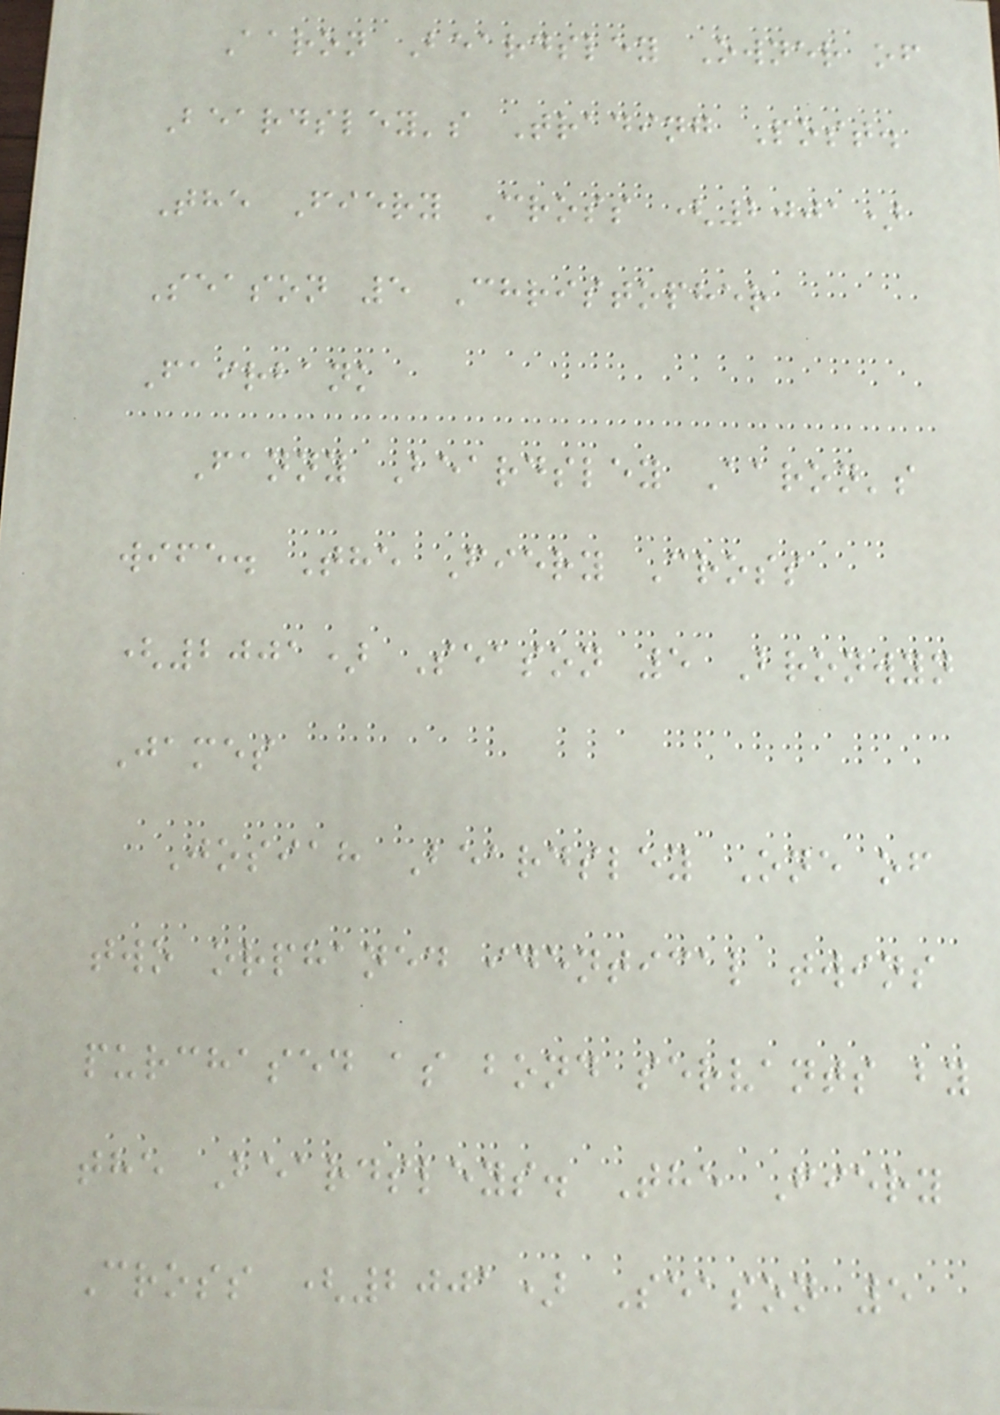Aaron Beardsley Owner of
Beardsley's Trading Post.
The Fiery Cross (2001)
Season 5 Christopher
Fairbank
Fanny Beardsley Aaron's
wife. The Fiery Cross
(2001) Season 5 Bronwyn
James
Josiah Beardsley One of
two orphaned identical twins
purchased as bond servants by
the Beardsleys. The Fiery
Cross (2001) Season 5
